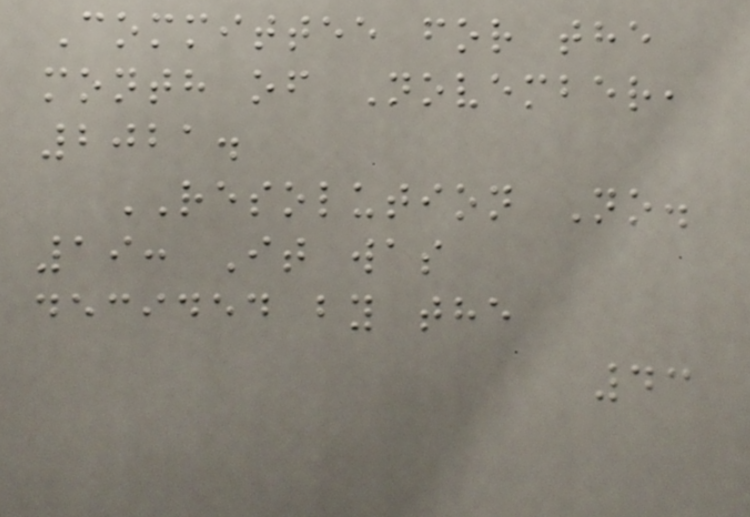Committee for the
month of November,
2021.
RESOLUTION No.
19: It was
decided by the
43
